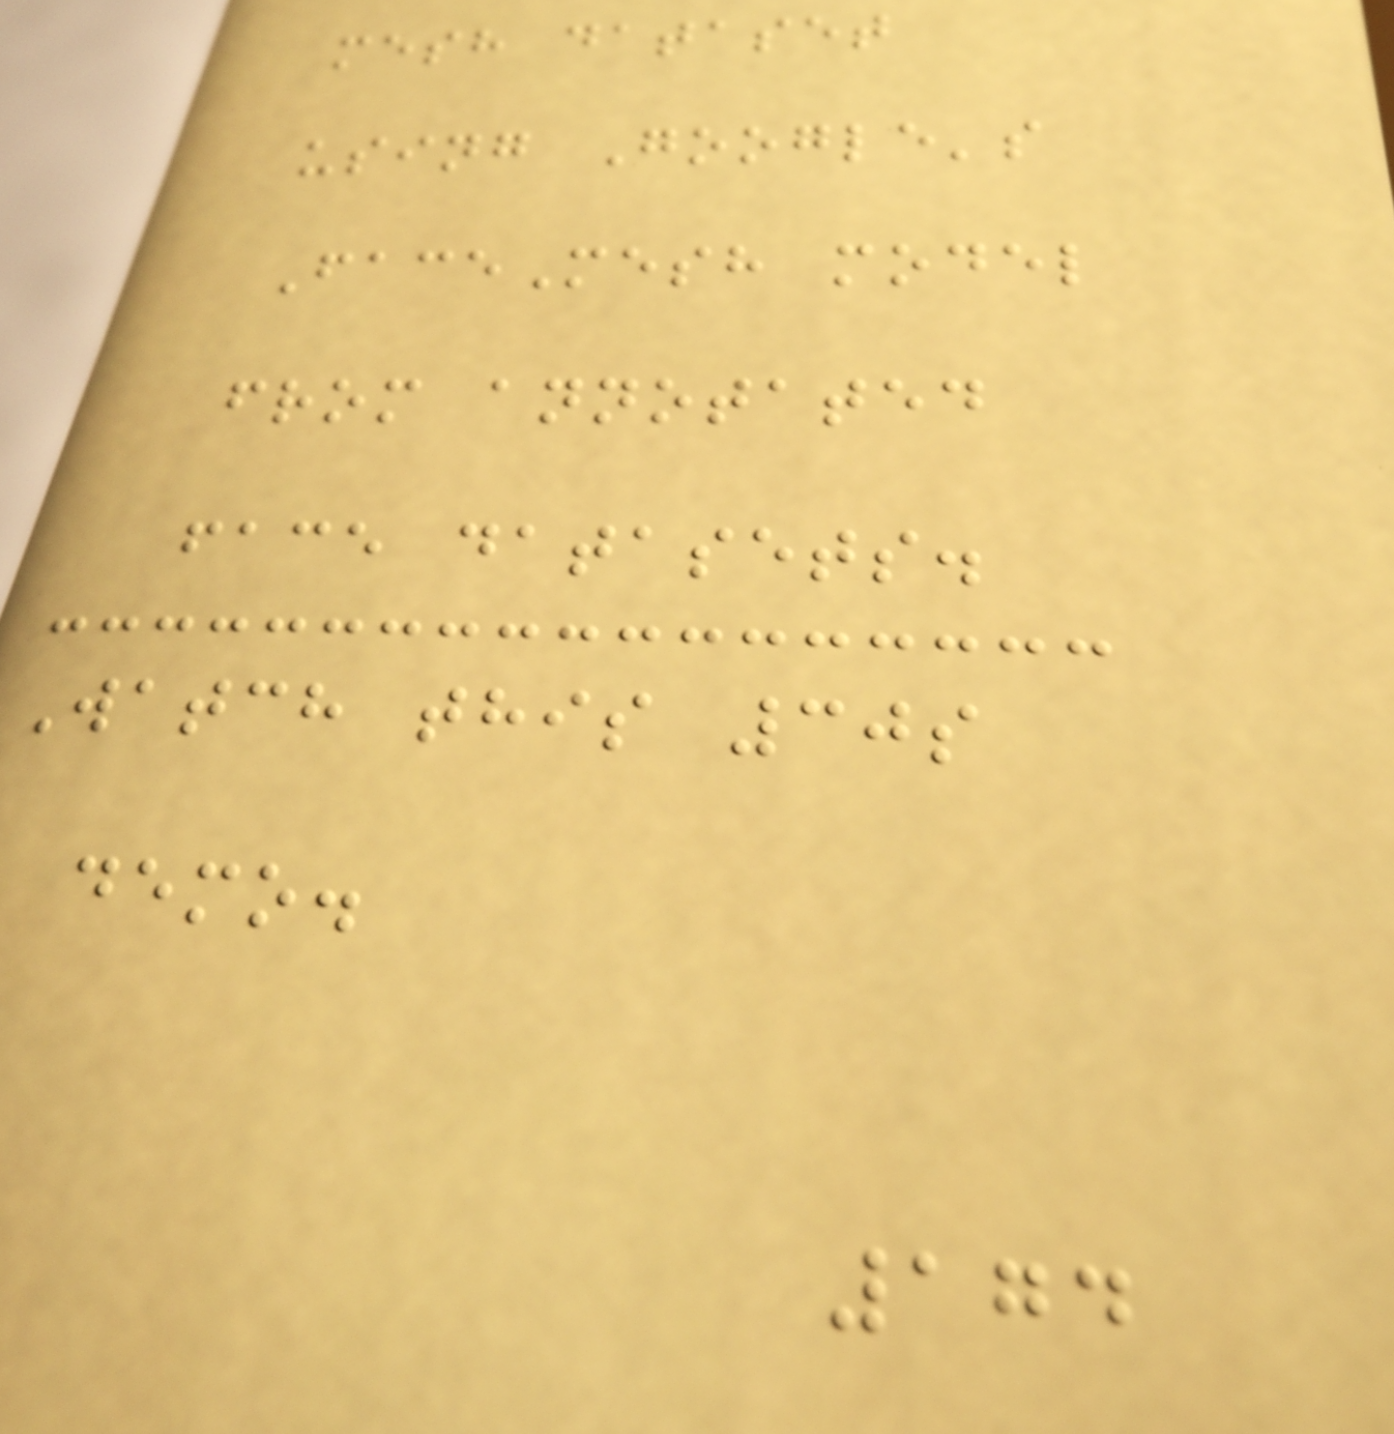mesh dataset
using Google's
FaceMesh model
from annotated
face datasets.
Watch this 30s
demo.
174
